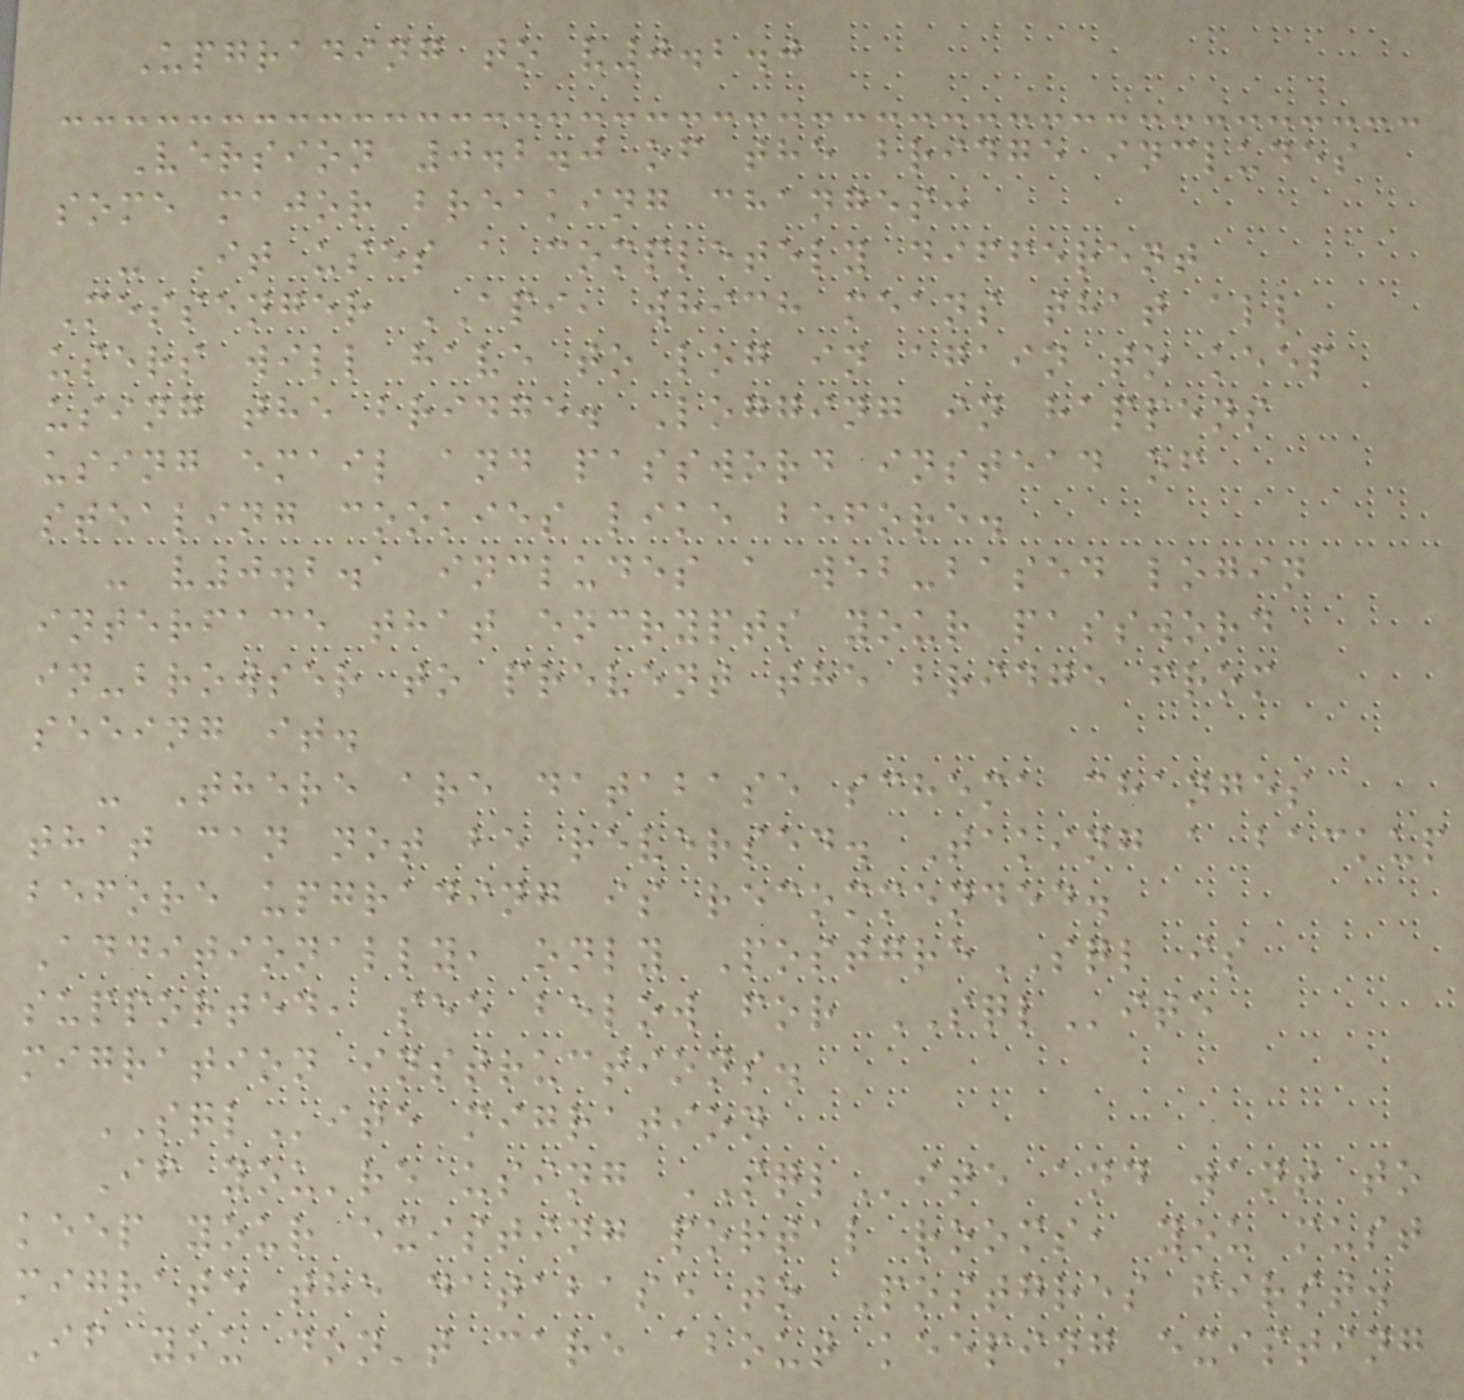Upgrading to v0.2.0
Version 0.2.0 of the bridge includes
some major breaking changes:
- It uses a completely different
Messenger API, which means that all
users will have to log in again to keep
using the bridge. Logging in happens
using email and password instead of
stealing cookies like before.
- v0.2.1 includes a web-based login
interface that encrypts your password
in-browser to prevent the bridge from
seeing it.
- There are database schema changes
that can not be reversed. Taking a backup
before upgrading is recommended.
Additionally, only PostgreSQL is
supported, see below for SQLite
migration instructions.
SQLite migration
If you're using SQLite and want to
keep your existing portal rooms, you must
migrate the database to Postgres first.
If you don't care about keeping existing
